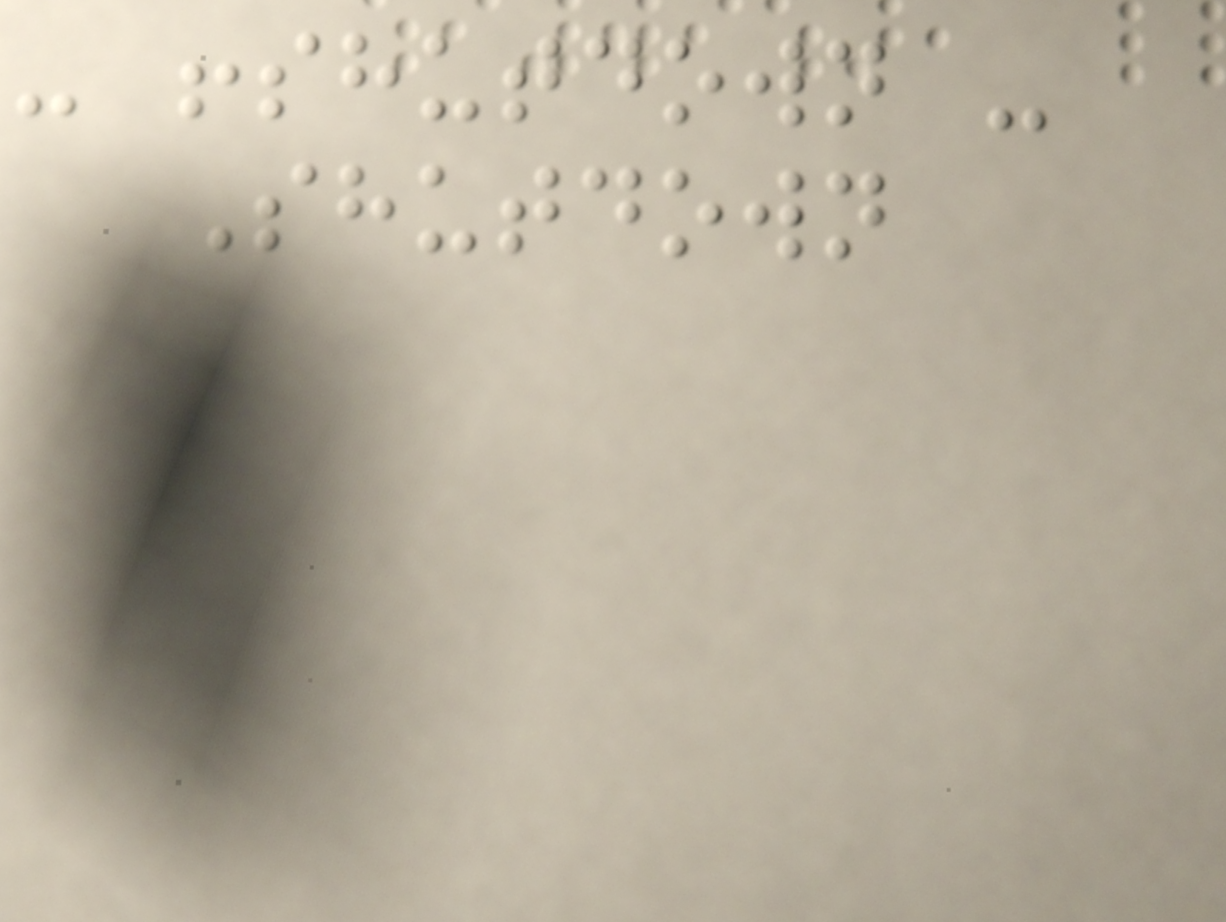- !shutdown -
Shutdown
